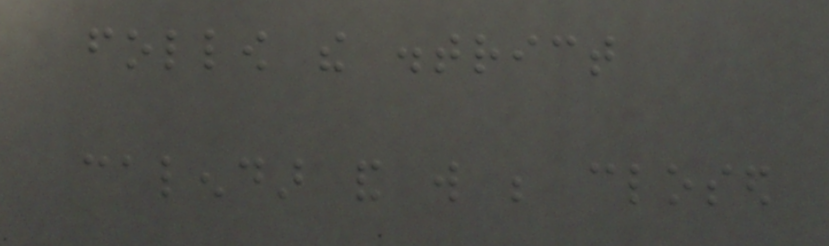follow the district
calendar and will be closed
